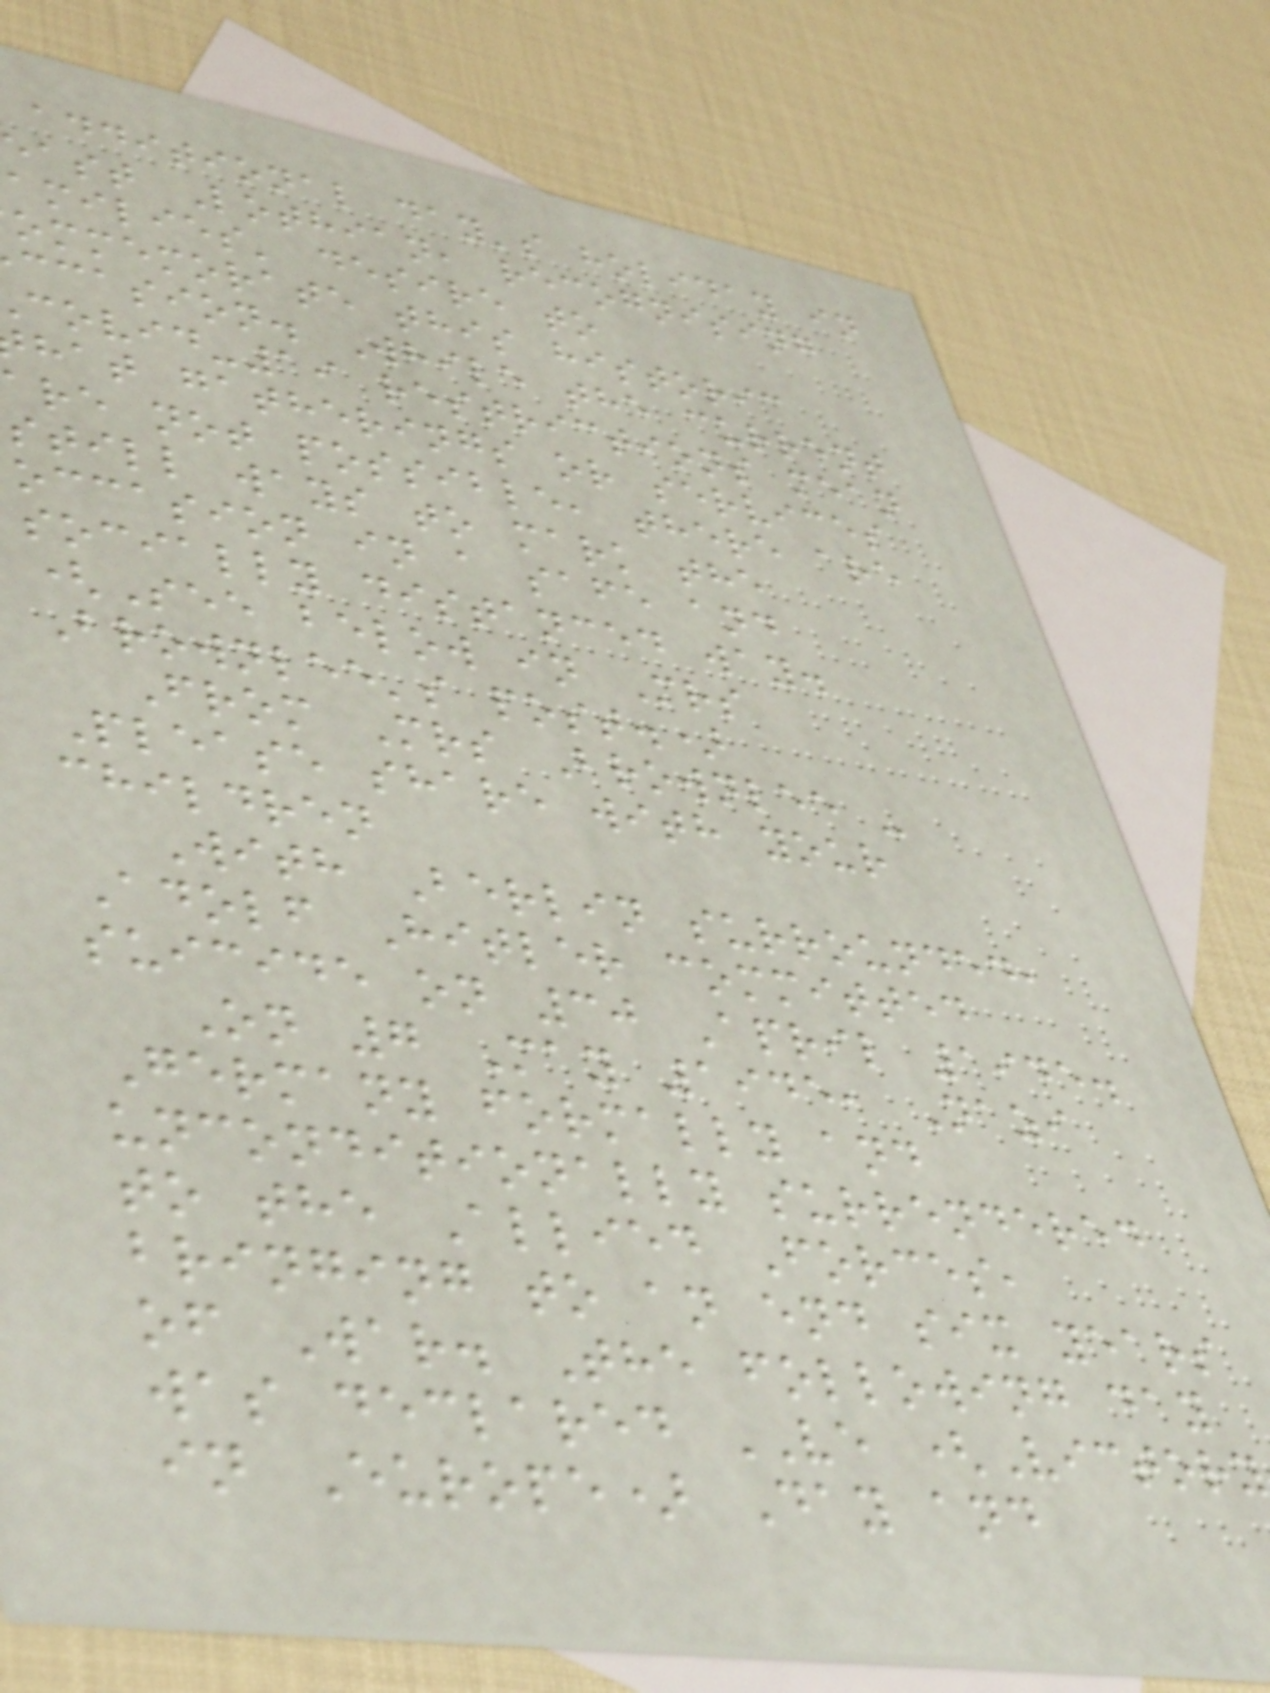additional day's holiday in
east Lothian, recognising
amilies' desire to
ommemorate this historic
ccasion. While the current
covid-19 restrictions mean
hat gatherings or services
are not possible, there are
still ways to mark the
occasion in a safe and
socially distanced way.
(See below in Mrs
Brownlee's post.)
From Mrs Brownlee -
Please share with your
children
With Berlin surrounded,
Adolf Hitler committed
suicide on 30 April 1945.
On 7 May 1945, Nazi
Germany formally and
unconditionally surrendered
to the Allied Forces,
bringing to an end six years
of War. The following day
was declared VE (Victory
in Europe) Day and
